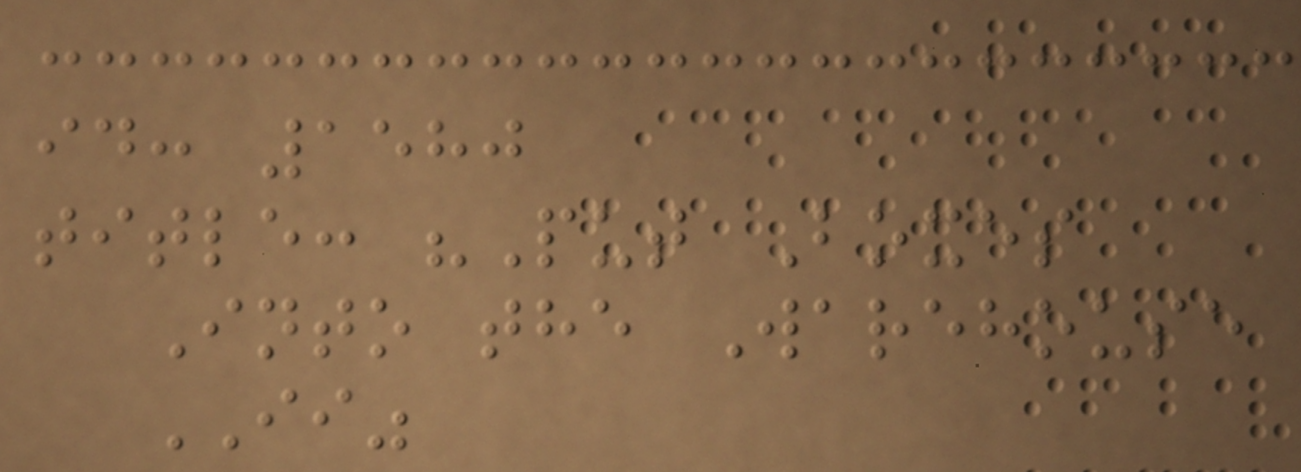id: 1580
title: "Put Boxes
Into the Warehouse
II"
